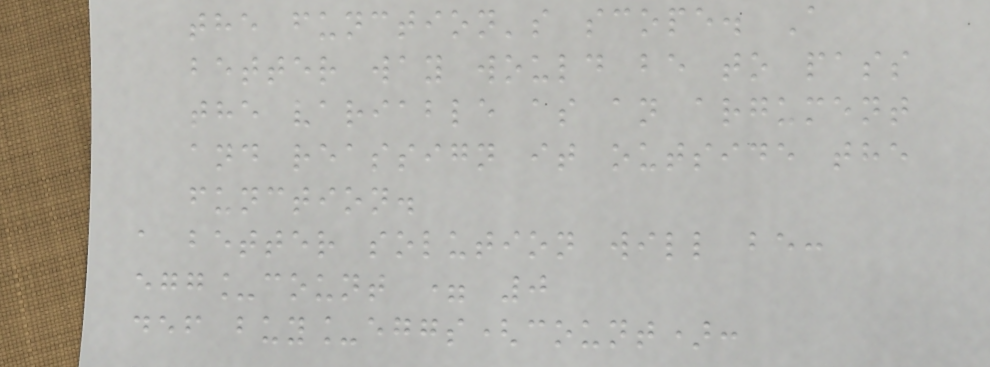the function's scope. A
better way would be to pass
the variable as an argument
and reassign it outside the
function.
a better solution will be:
egg_count = 0
def buy_eggs(count):
